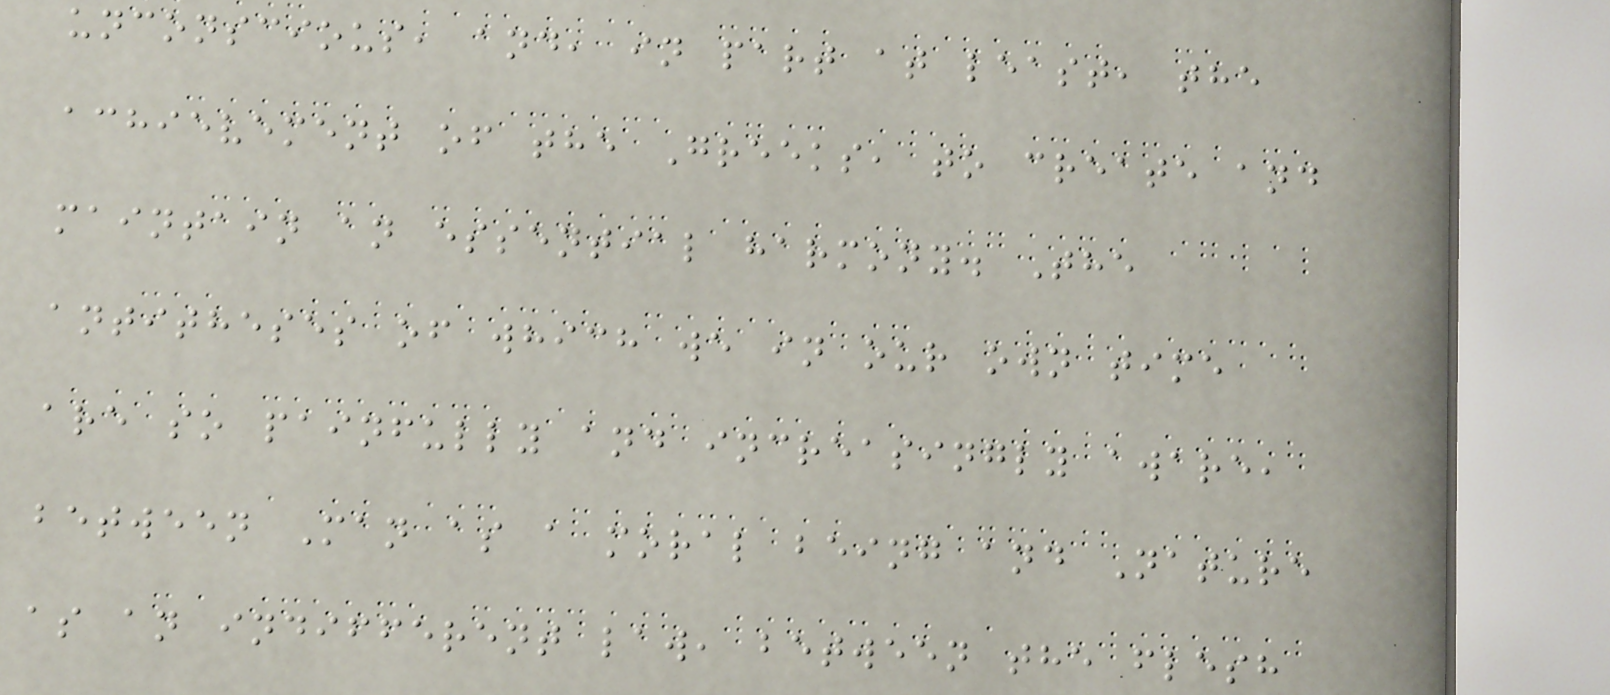unconscious, and, in part at least, the
achievement of the Greeks, to create and
maintain an essential harmony. The
antitheses of which we in our own time
are so painfully and increasingly aware,
between Man as a moral being and Nature
as an indifferent law, between the flesh
